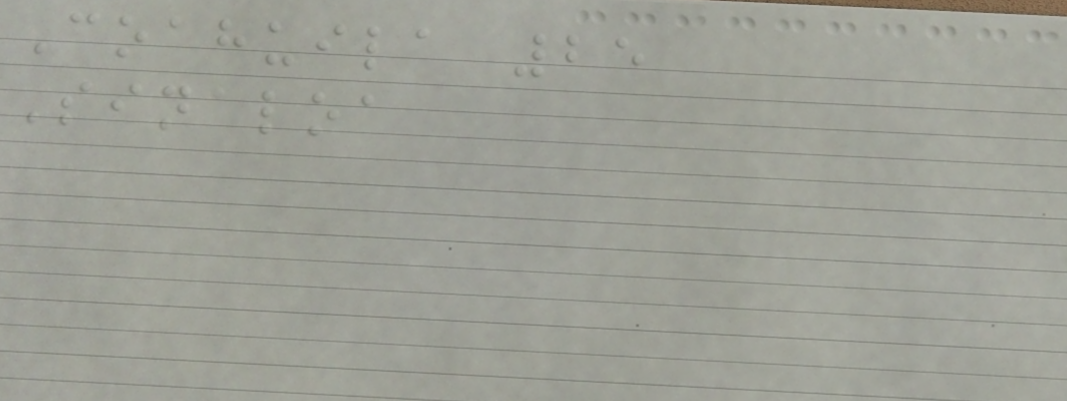Coahuila 25
Sinaloa
